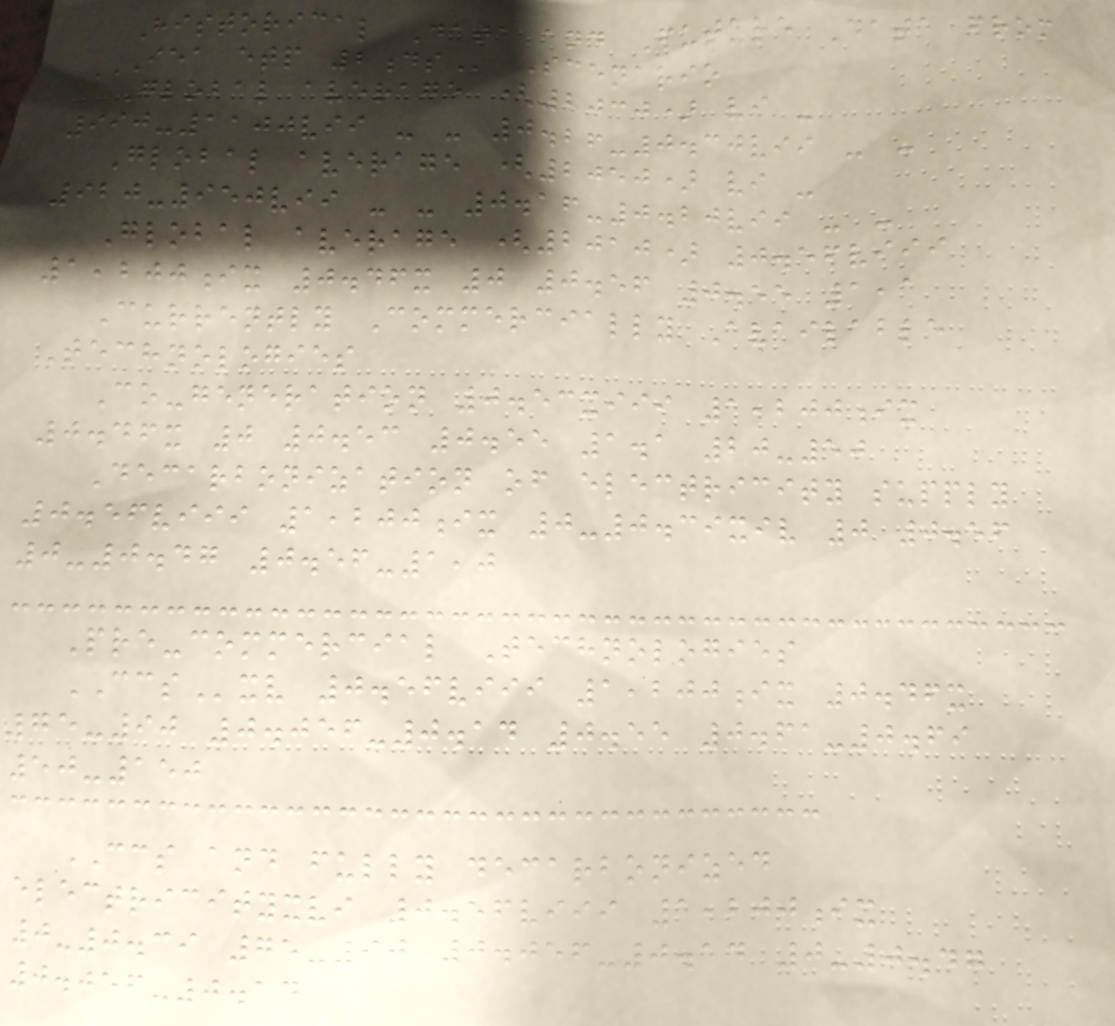Historical Data and Future Data from
IEA ETP 2DS Scenario
Global average (2030) vi -
990-1100vii - - 0.26-0.30vii - -
Global average (2050) vi -
920-950vii - - 0.16-0.20vii - -
Global average (2010) 0.56viii
1,200ix 0.46x 0 0.56 0.55 1,1
Currently Commercially Available
Technologies
Co-generation 0.53xiii 1,200ix
0.46x 0 0.53 0.55 1.1 20-50
Decarbonization of electricity supply
0.56viii 1,200ix 0-0.39xiv 0 0.56
0-0.47 0.56-1,0
Pre-commercial Technologies
CCSxv 0.56viii 1,200ix 0.46x
75-90 0.056-0.14 0.55 0.61-0.69
50-150
CCS and fully decarbonized
electricityxvi 0.56viii 1,200ix
0-0.39 75-90 0.056-0.14 0-0.47
0.056-0.14
